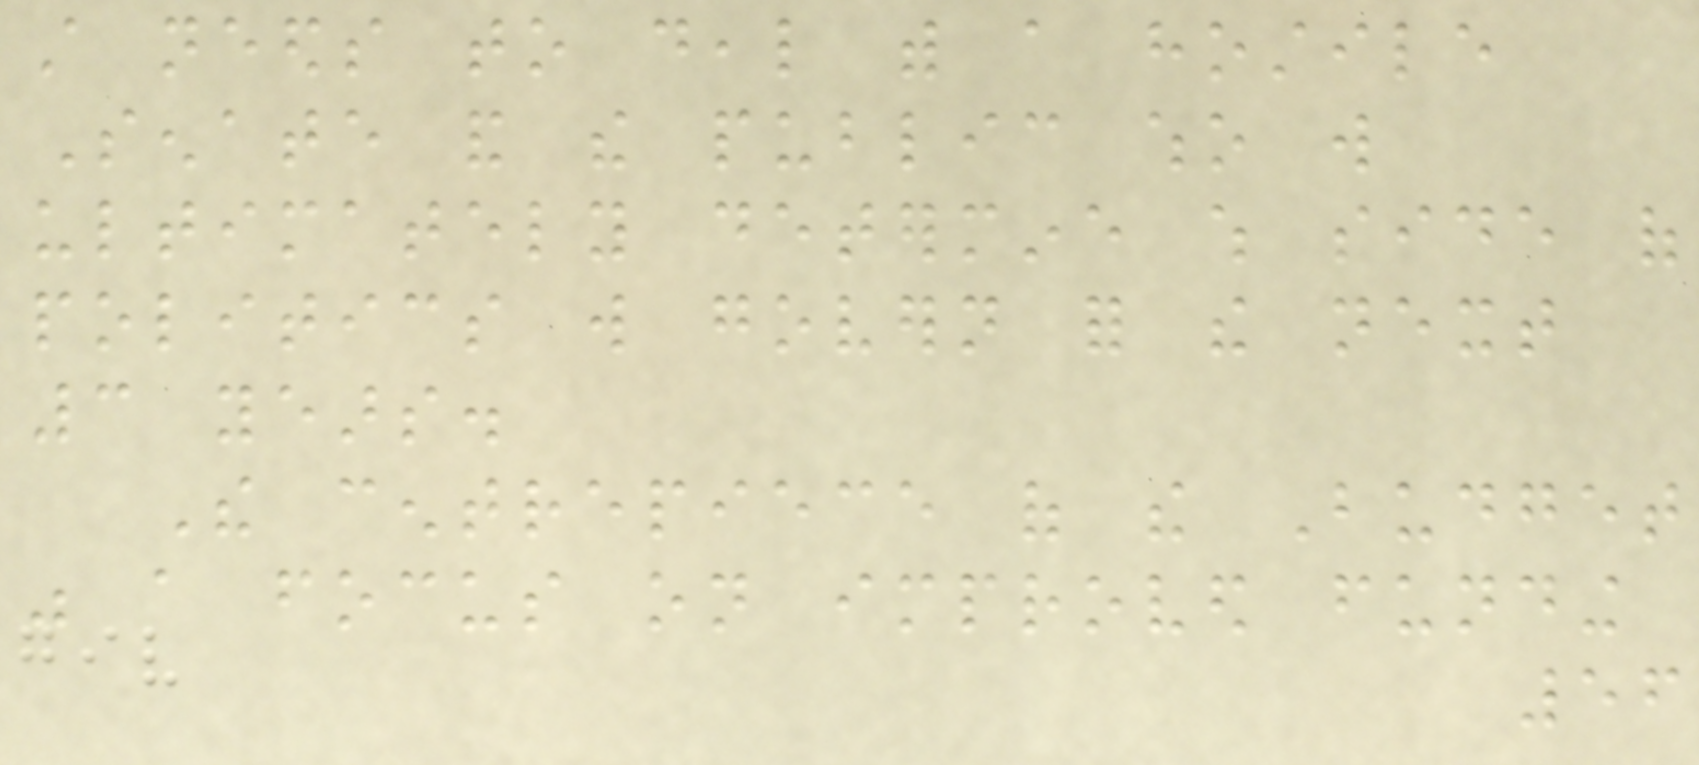still needs to deal with a hostile
Senate and the public who will
ultimately determine which side of
politics will govern for the next
3 years.
The centrepiece of the Budget
was a focus on improved funding
56
